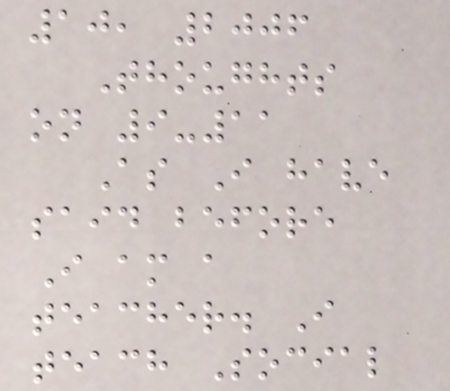10, 2006
Thoughts
on 9-11
As I have
said before
I am a
teacher. I
teach Social
